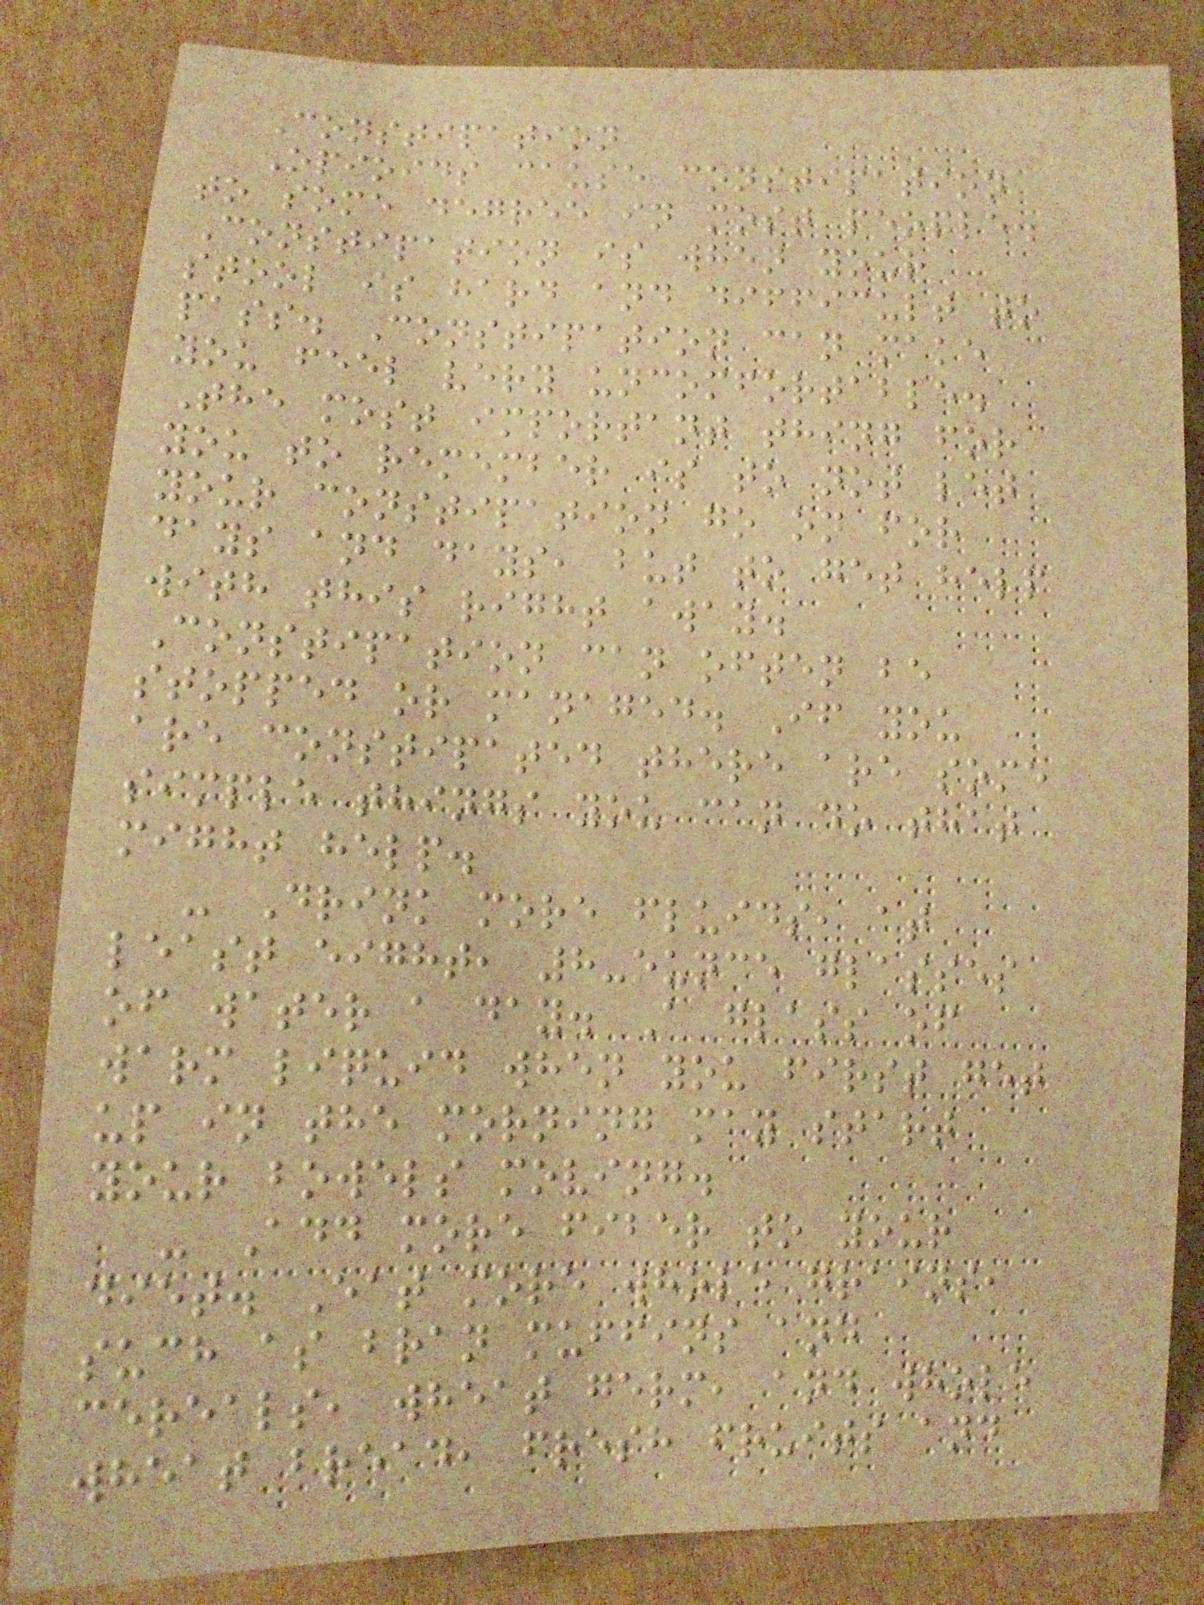Constipation
Opioids cause constipation
to some degree in most people.
Constipation is when your
stool is hard and difficult to
pass. Constipation can make
you feel very uncomfortable.
The most important thing for
you to remember is to not let
your constipation go on for
days and days, but to get help
with this right away.
Constipation can often be
stopped or managed. If you
are constipated there are some
simple things you can do that
might help.
- Drink more fluids, at
least eight, 8-ounce glasses
of water a day. A glass of
warm liquid when you first get
up in the morning may start
your bowels moving.
- Add more fiber to your
diet. Eat more whole grains,
such as bran muffins and
cereals, wheat germ, and whole
wheat bread, fresh fruits and
